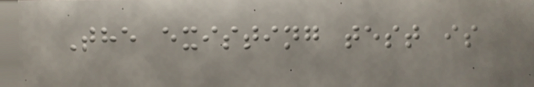The existing test is
